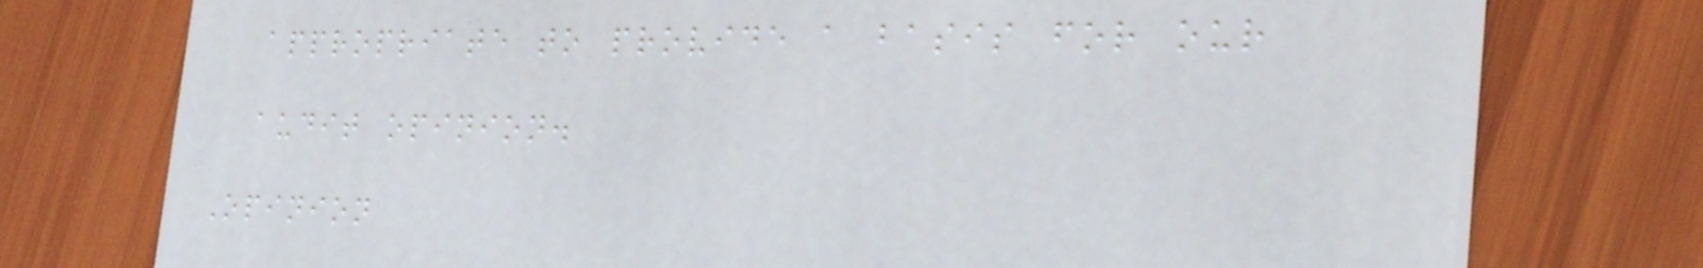appropriate to provide a basis for our
audit opinion.
Opinion
